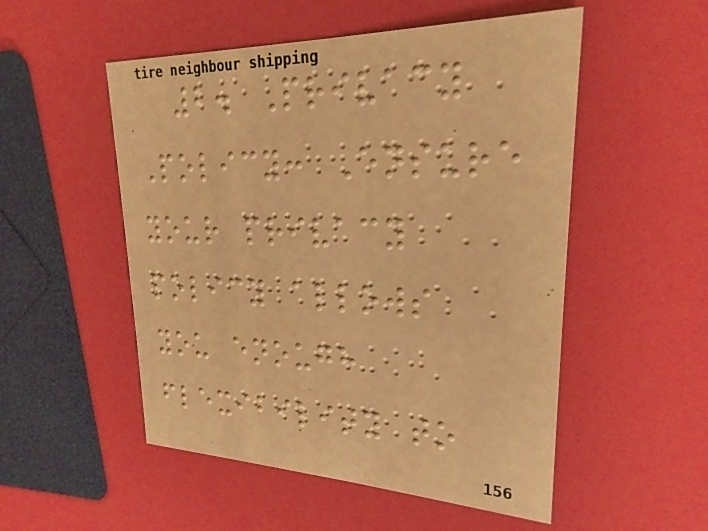2. Privacy
Policy: Ensure
your privacy
policy allows
you enough
flexibility to
